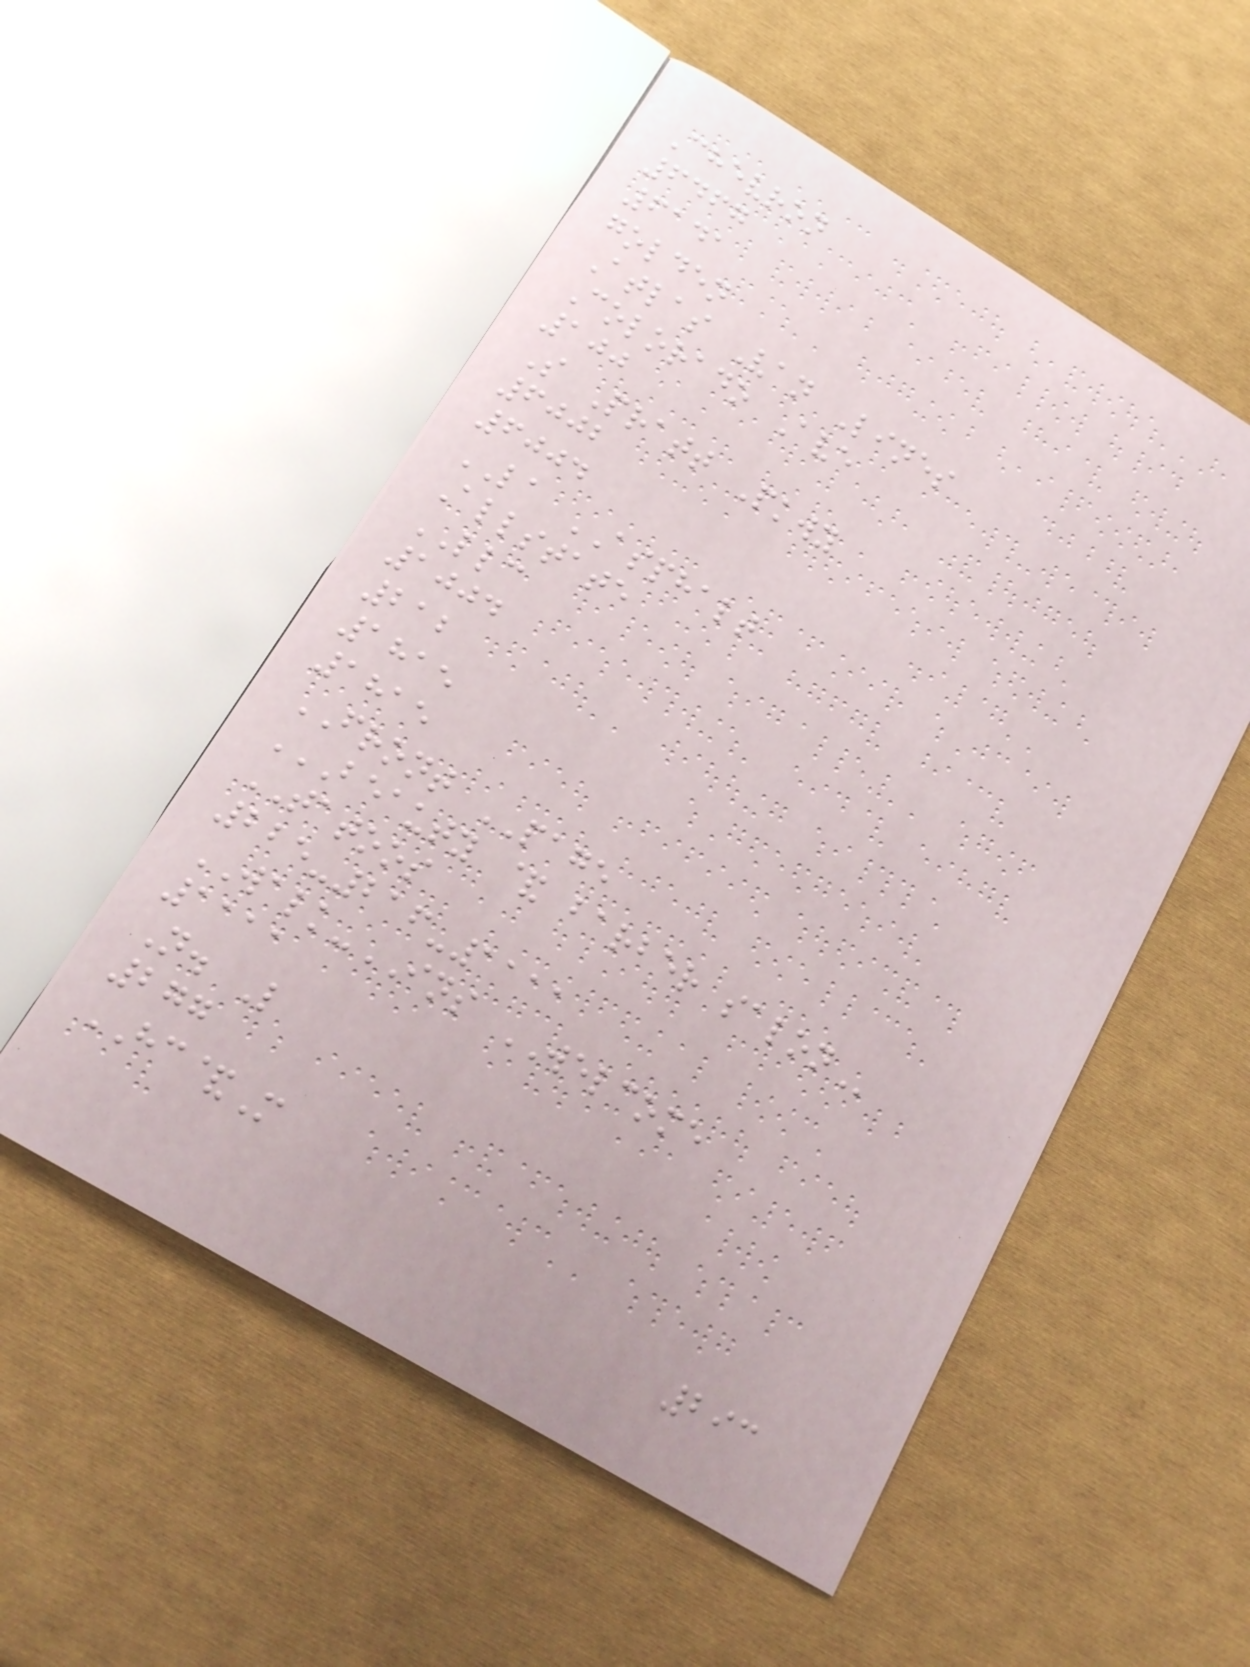Chevron
6467
6141
golden
Atlas Van Lines
Colorado Ave
100
S Pratt Pkwy
6002
6004
LA ASPHALT
Allstate
LLC
1004
212
1815
1815
FRONT PAGE
BEAUTY & BARBER SALON
TATOOS
225-216-1111
WALK-INS WELCOME
1111
N. L
277
HC&M
293
